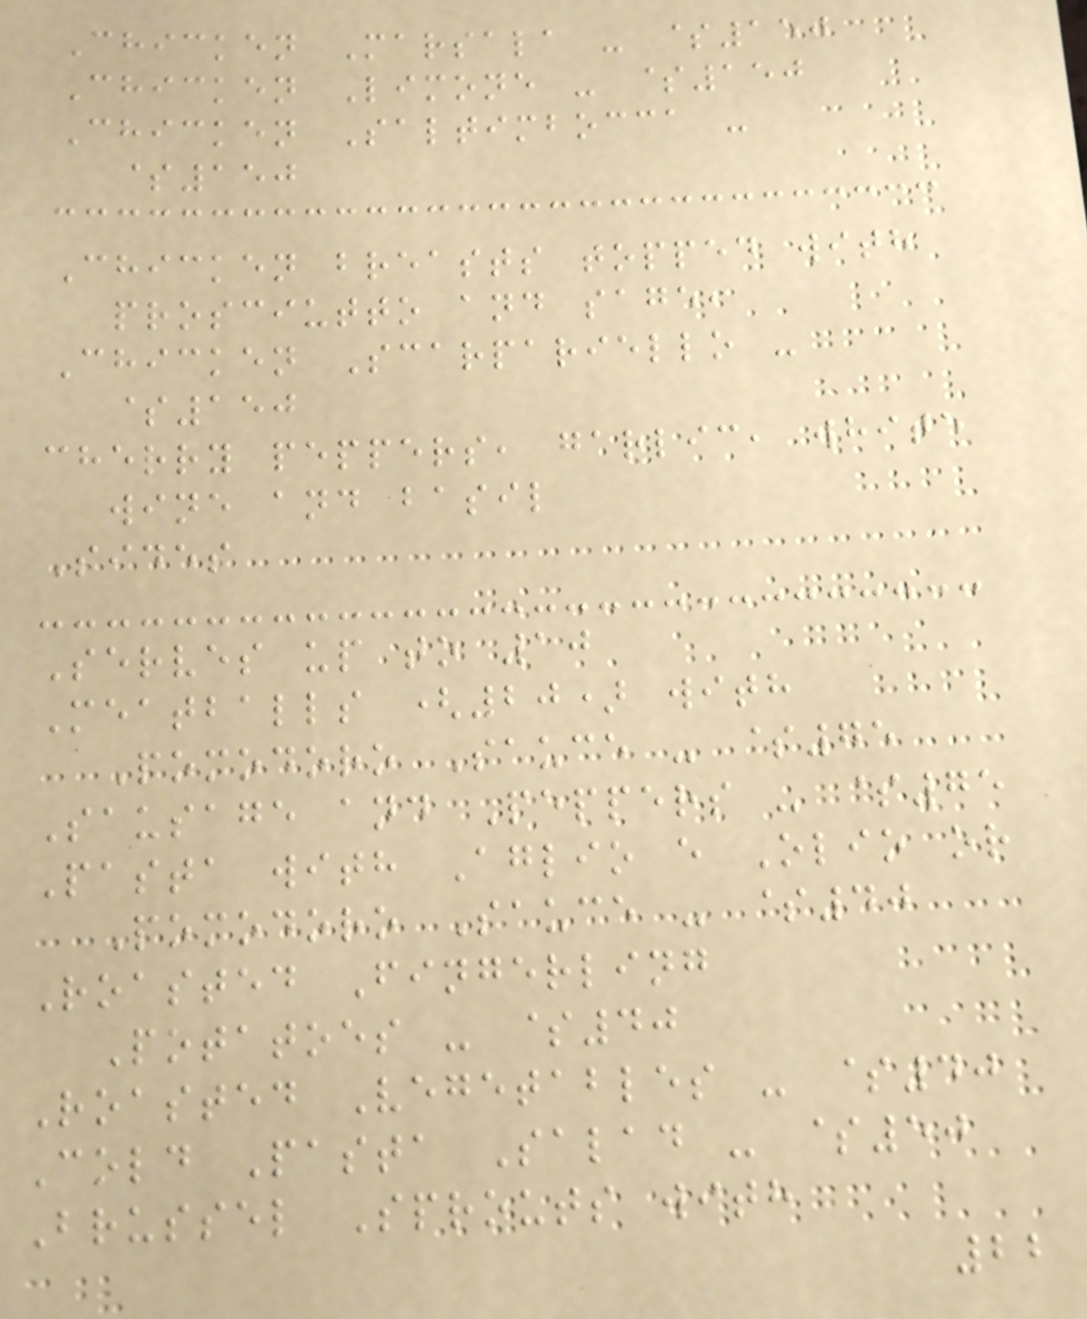Chicken Marsala - $150
Chicken Limone - $150
Chicken Saltimbocca -
$150
Chicken breasts topped with
prosciutto and sage,
Chicken Scarpariello -
$150
cherry peppers, garlic, white
wine and basil
Sides
Serves up to 10
Meatballs (20) with
Pomodoro Sauce - $75
Sausage and Peppers - $75
Pasta with Aglio e Olio or
Pomodoro Sauce - $40
Roasted Fingerling
Potatoes - $40
Roasted Vegetables - $40
Cold Pasta Salad - $50
Brussel Sprouts with
22
